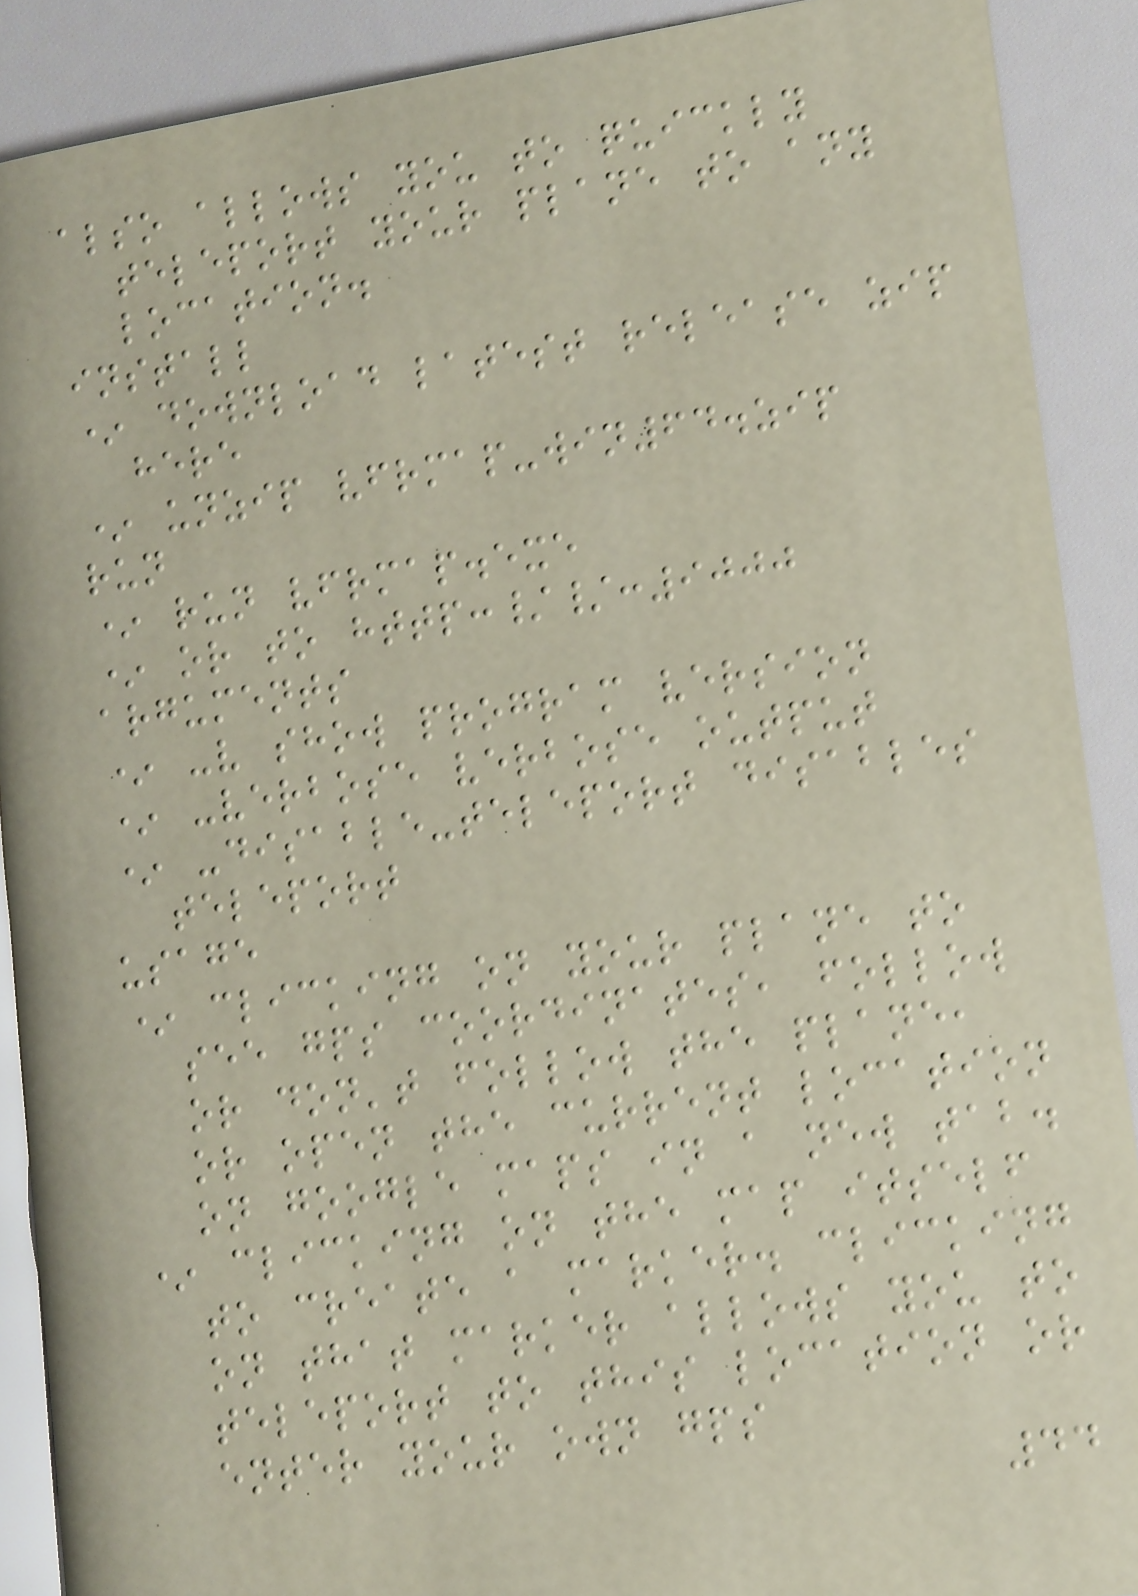also allows you to quickly
teleport your plane to any
location.
install
* download latest release zip
here
* unzip vfrmap-win64.zip
run
* run vfrmap.exe
* or to http://:9000
arguments
* -v show program version
* -verbose verbose output
* -disable-teleport disables
teleport
usage
* clicking on your plane to
see gps coordinates, follow
or don't follow the plane,
or open the current location
on google maps in a new tab.
* clicking on the map itself
to create a marker. clicking
on that marker allows you to
teleport to this location or
enter your own gps
44
